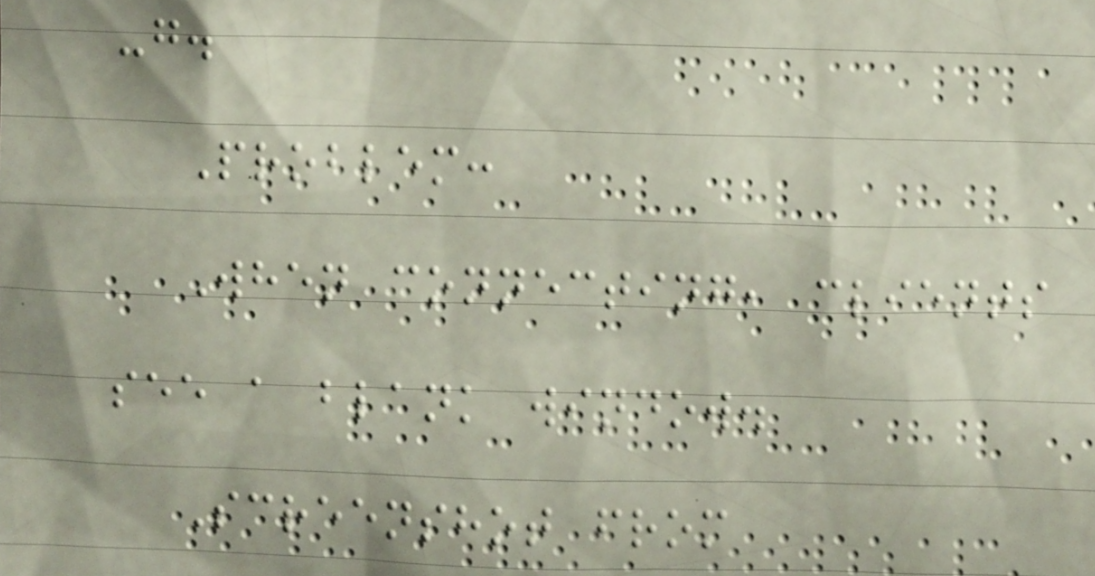-g.
Problem:
When connecting, clients
see a blank window.
Screenshot from
